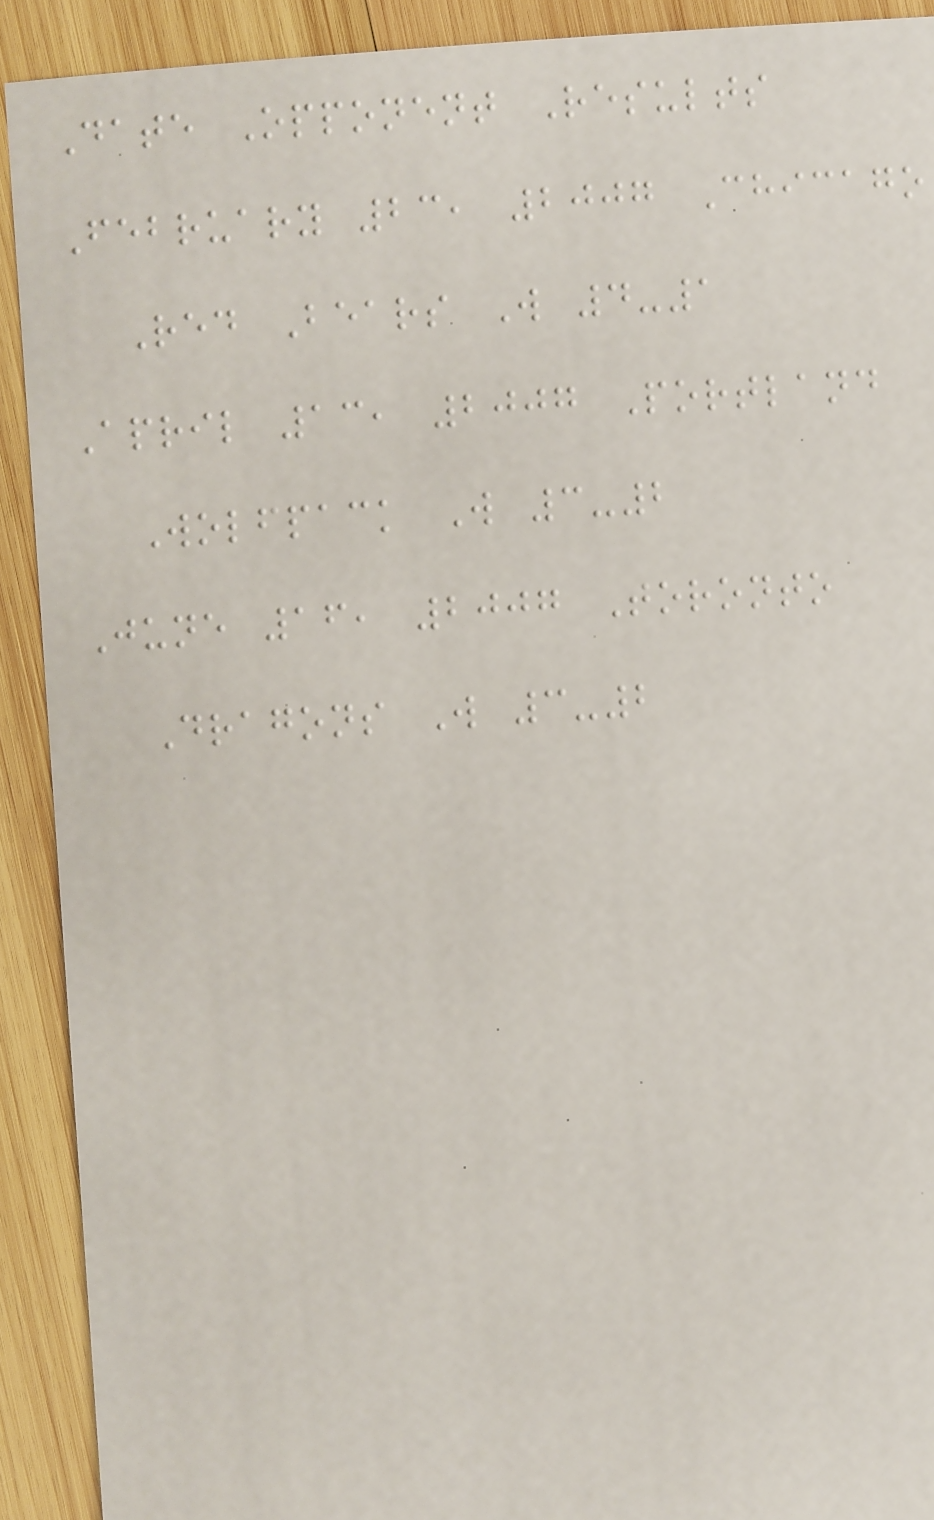Date Opponent Results
February 23, 2007 Chicago
Red Bears W 4-1
April 13, 2007 Portland
Wolfpack W 3-2
June 16, 2007 Toronto
Dragons W 3-2
